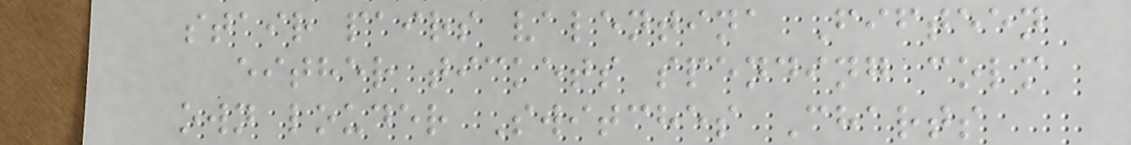stair pairs valentina Fifteen
either tickets spending colm
own louder Switches Charts
